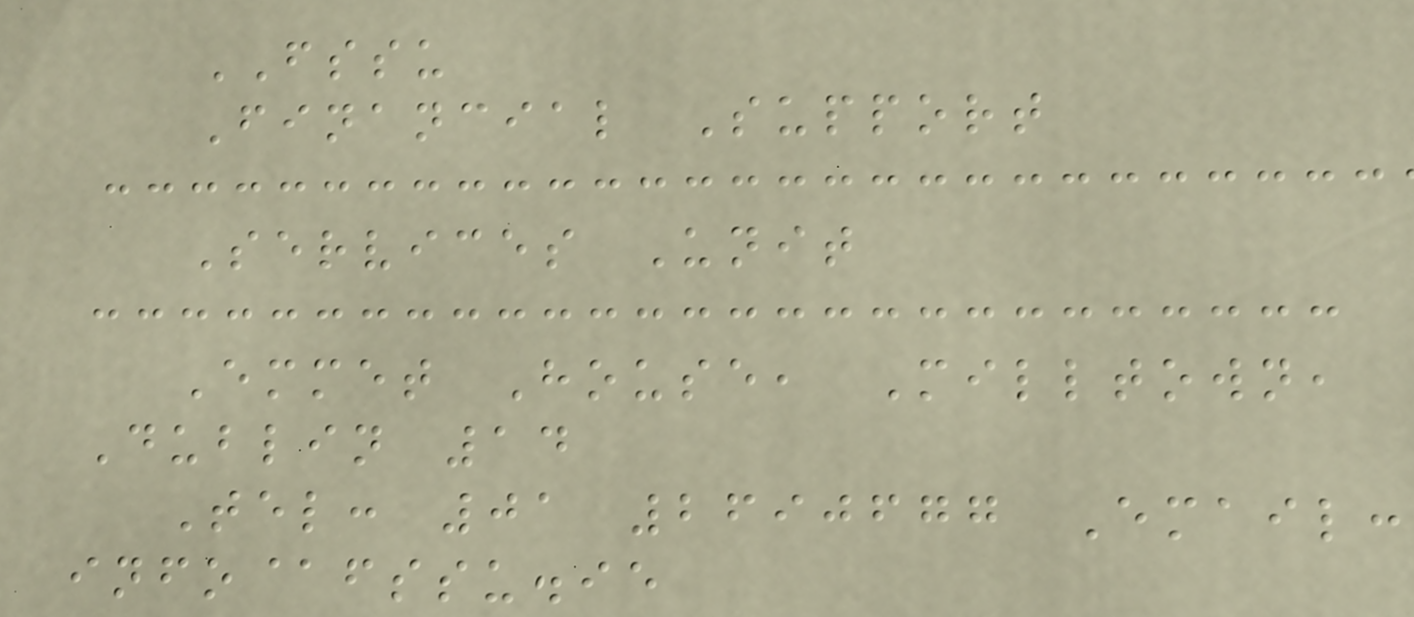FSSU
Financial Support
Services Unit
Emmet House, Milltown,
Dublin 14
Tel: 01 2690677 Email:
info@fssu.ie
